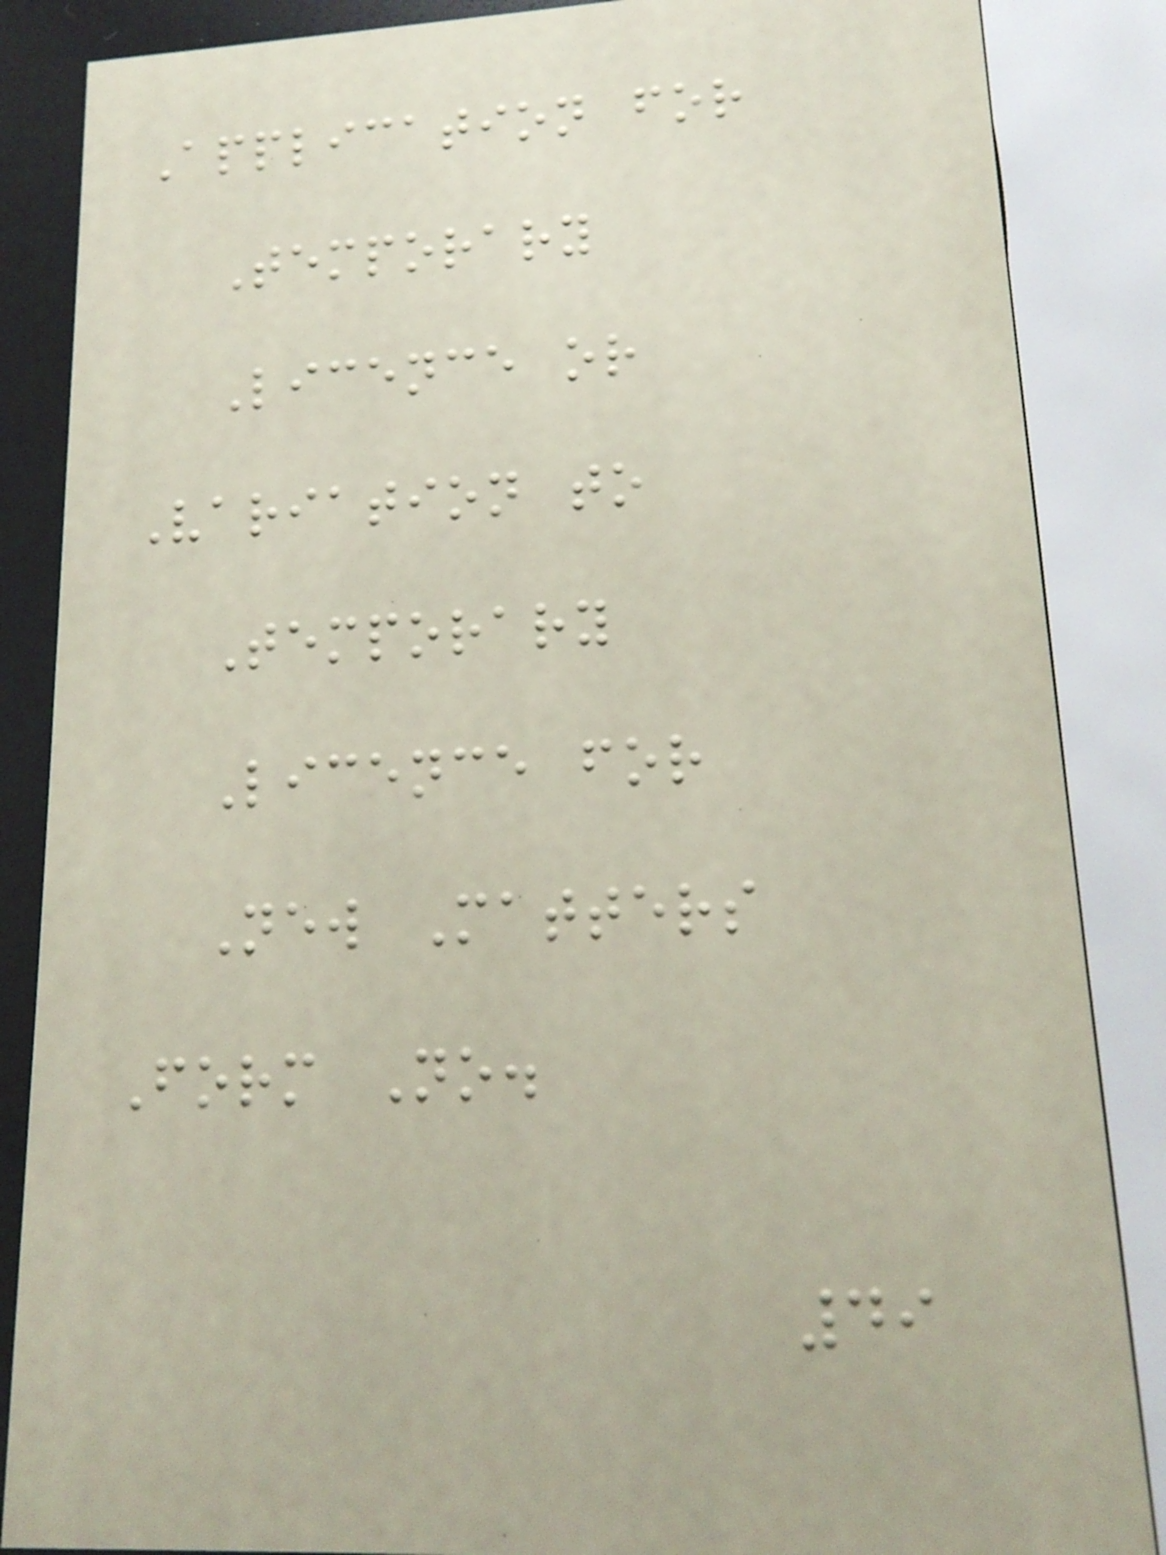Application for
Temporary
Licence or
Variation to
Temporary
Licence for
New Matters
Form No.
49
